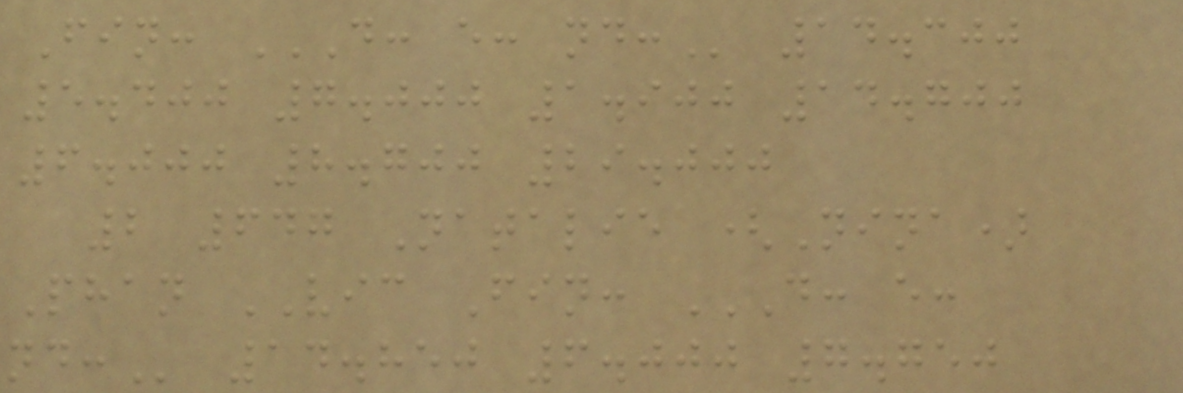Fin: D: E: ND: 14.300
5.400 7.000 1.900 14.700
6.000 8.700 29.000
2 647 Natalie (Nina)
Phan VIC Fin: D: E:
ND: 14.850 6.000 7.750
